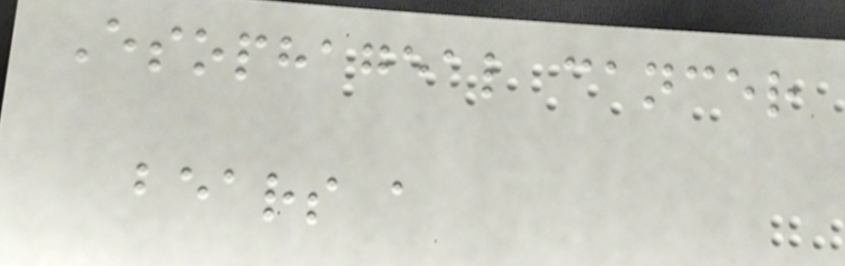Esophageal cancer
bears a
